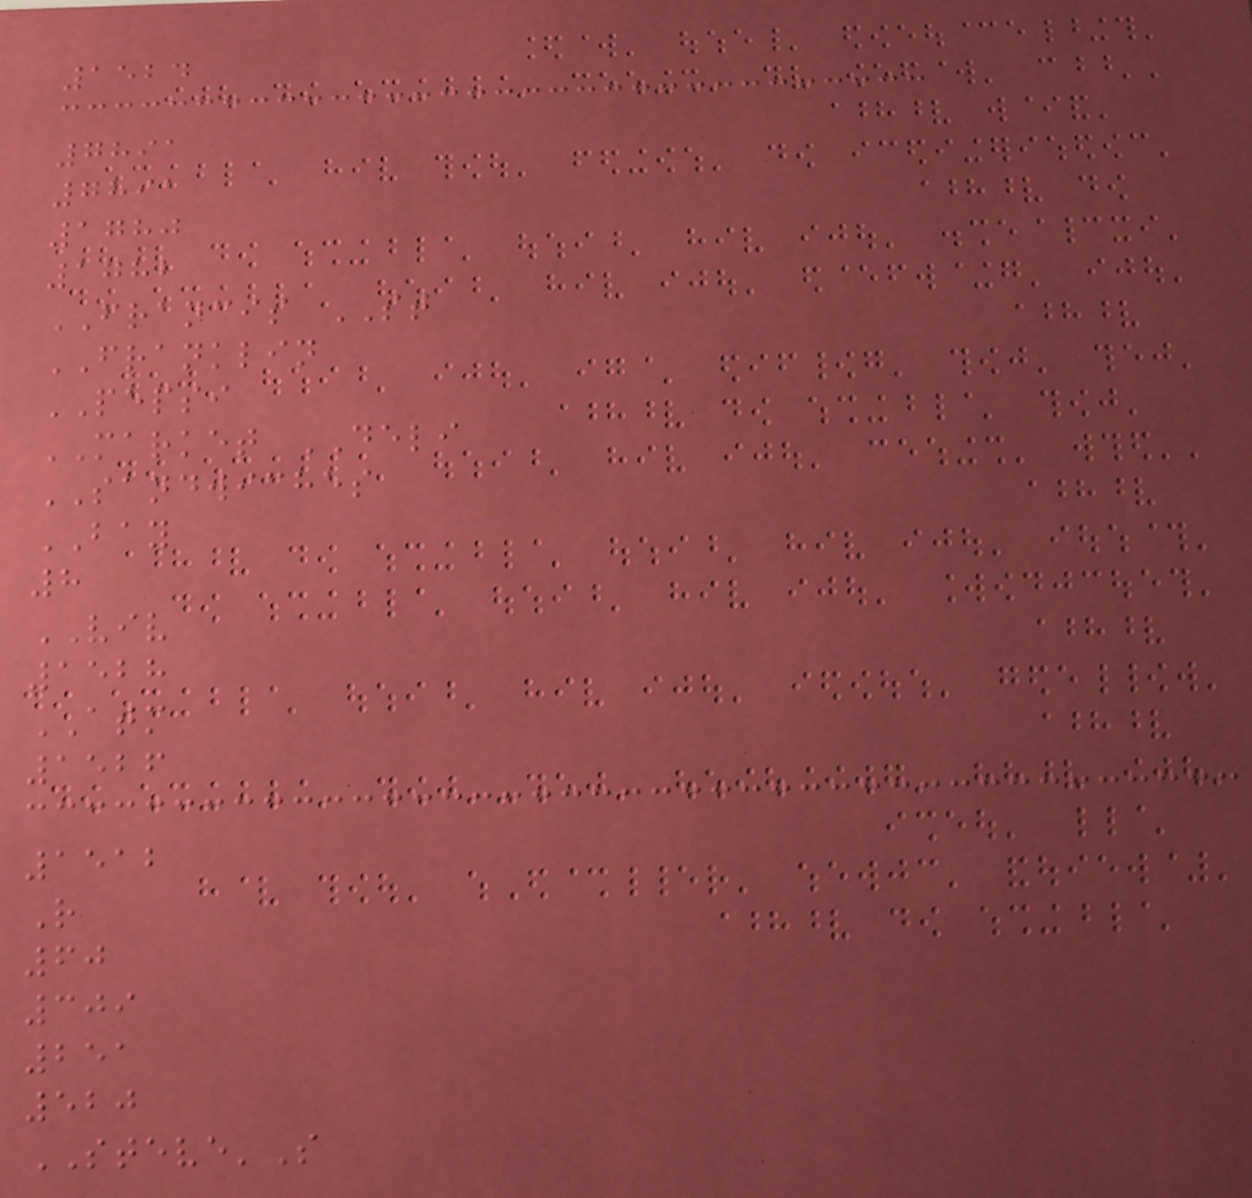1524
7891
7891
1780
1782
FRANCIS ST
FRANKLIN
PEPSI
MARKET DELI
SANDWICHES
BAY
8
VIV
1528
ATM
1526
1512
R
60
309
251
520
STEVE'S
